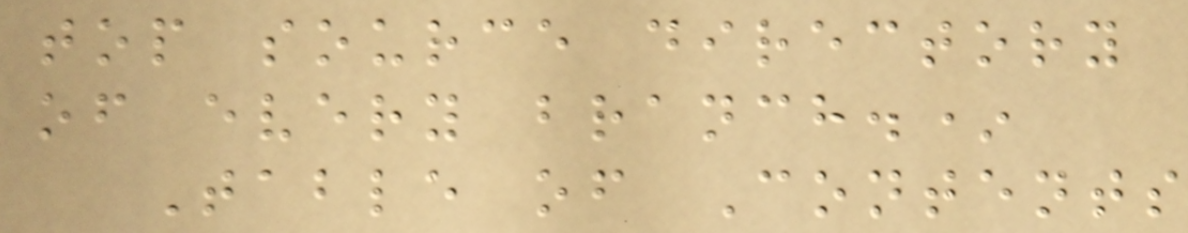top source directory
of every branch.*
Table of Contents
